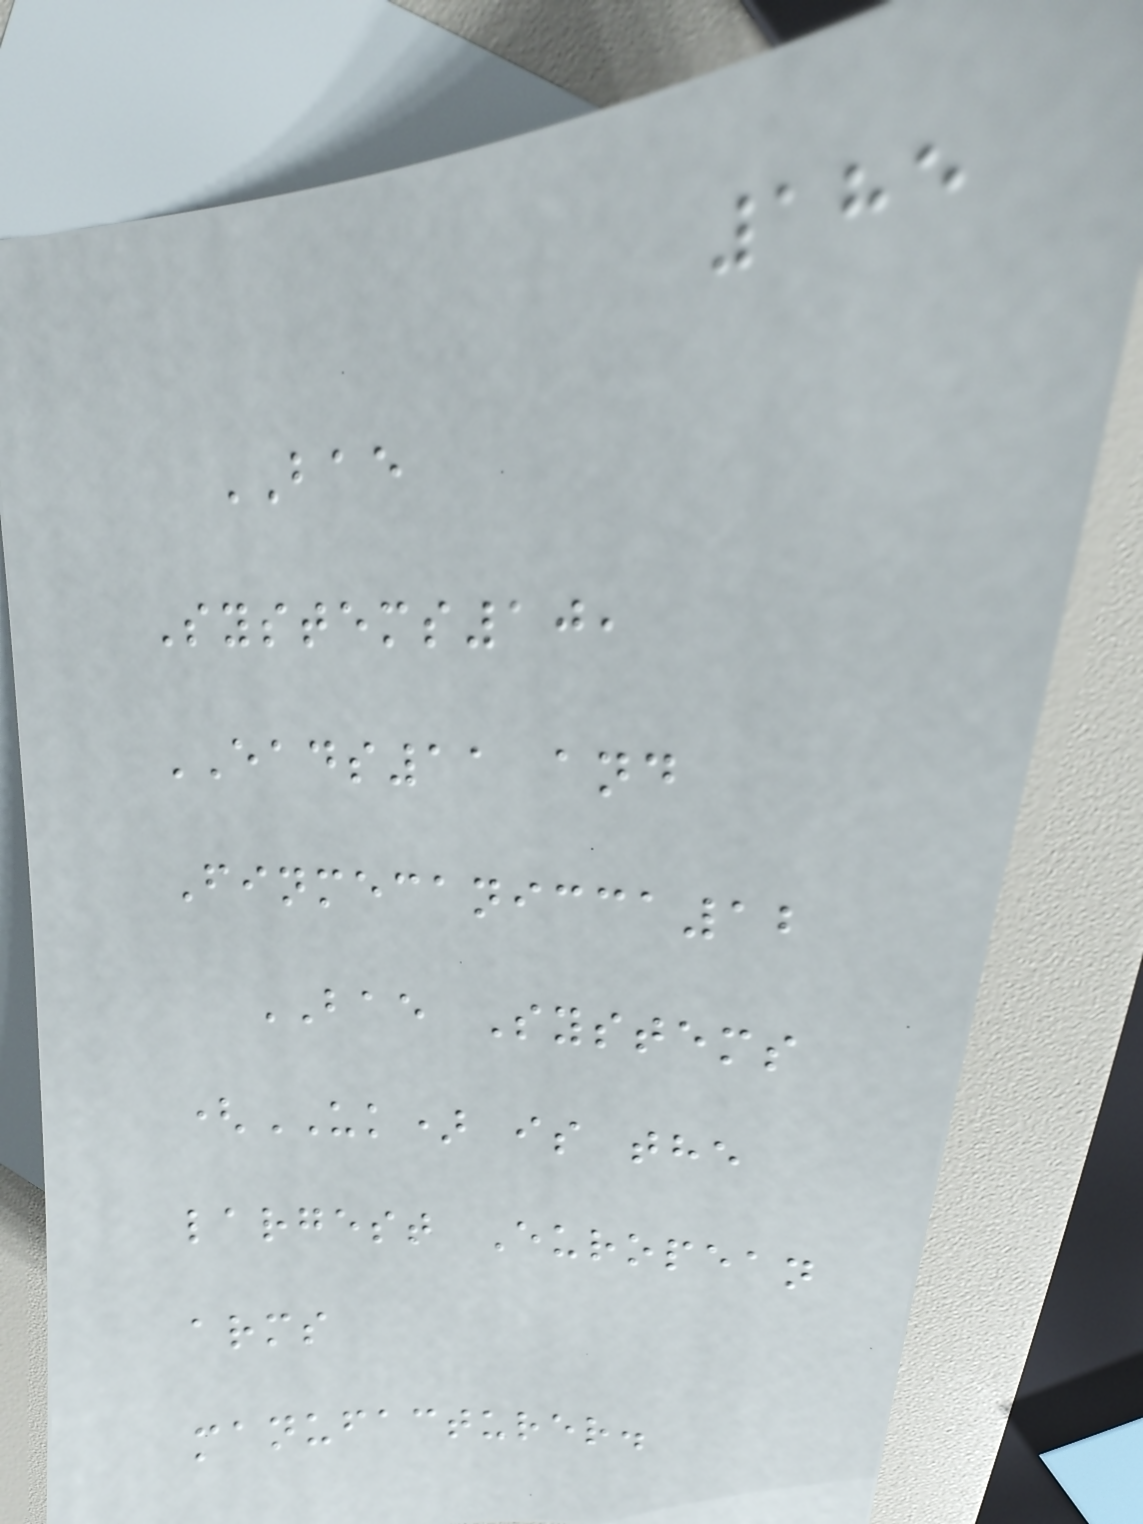185
BAE
Systems10,
EADS11 and
Finmecanicca12
BAE Systems
(UK) is the
largest European
arms
manufacturer.
